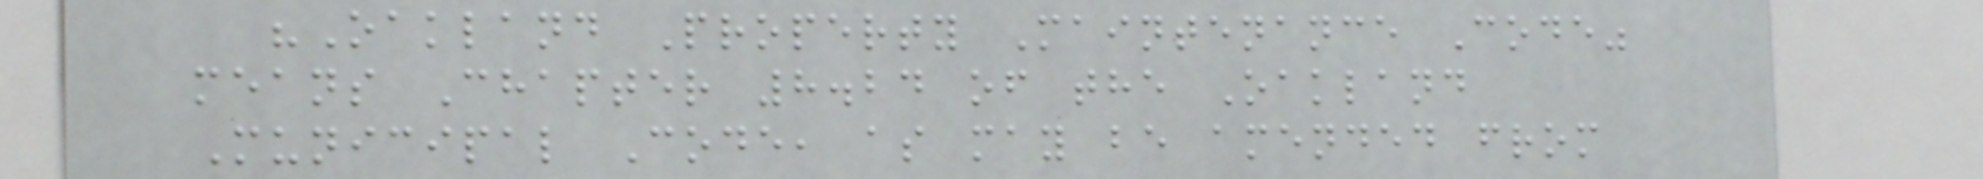"Oakland Property Maintenance Code"
means Chapter 8.24 of the Oakland
Municipal Code, as may be amended from
